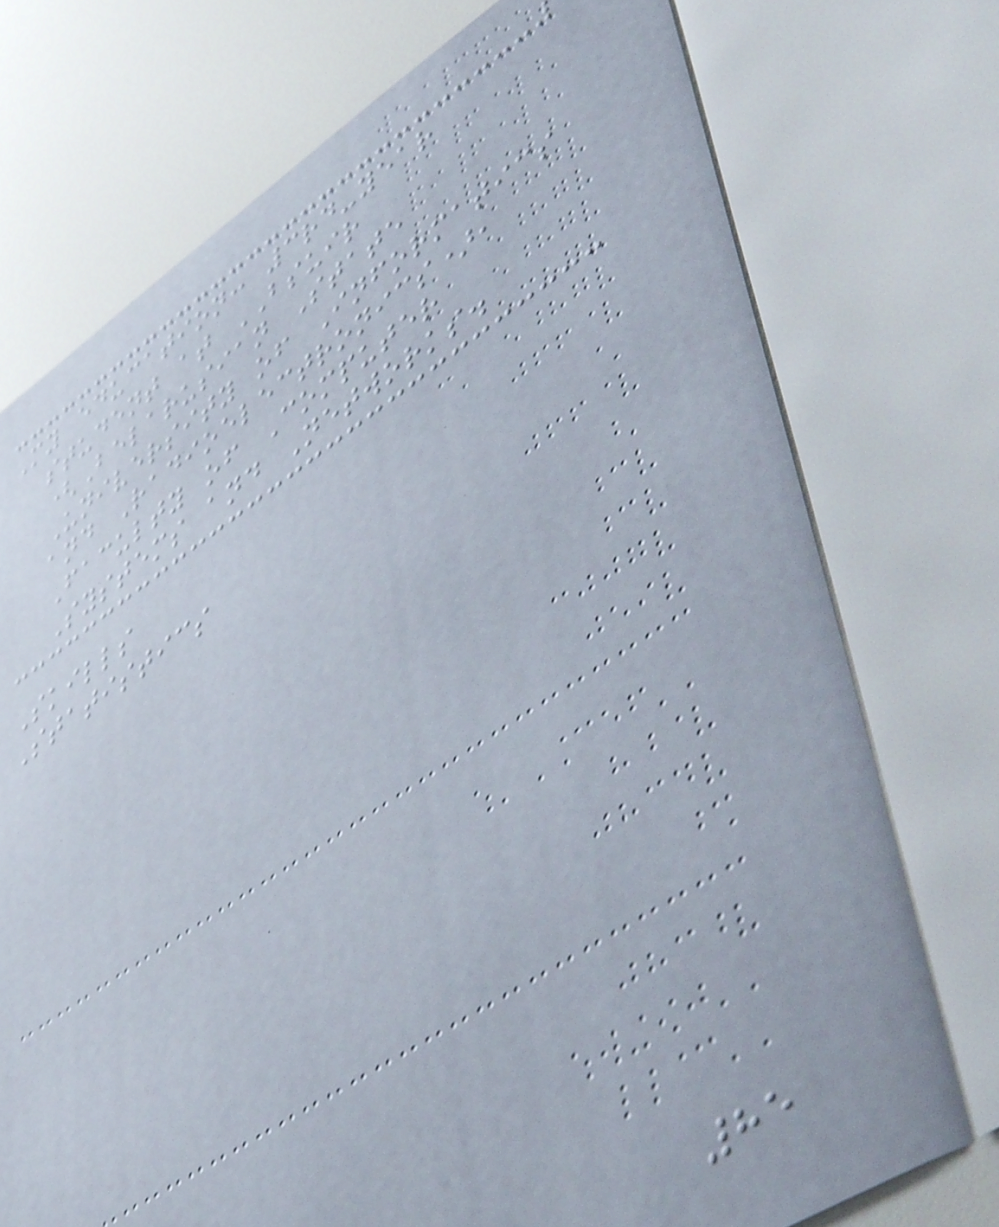My education: 3rd-year
student at BSUIR
(Belarusian State
University of Informatics
and Radioelectronics),
Faculty of Computer
Systems and Networks.
Skills
Statistics
85
